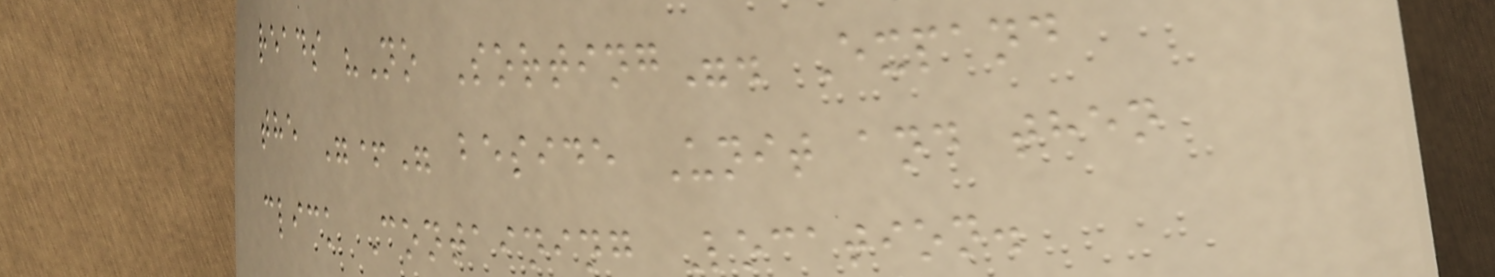reads "No Sorting". Expand
the "+" beside Unit and then
click Containing Location.
